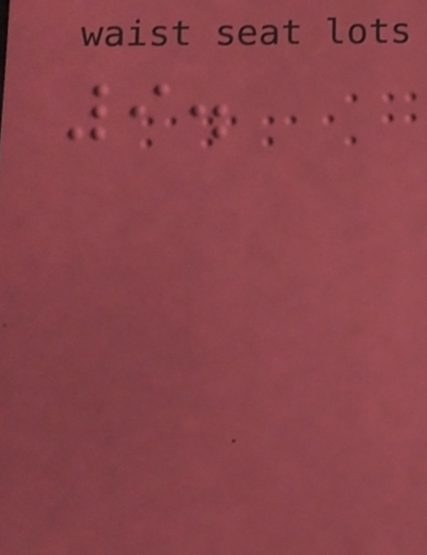9.
